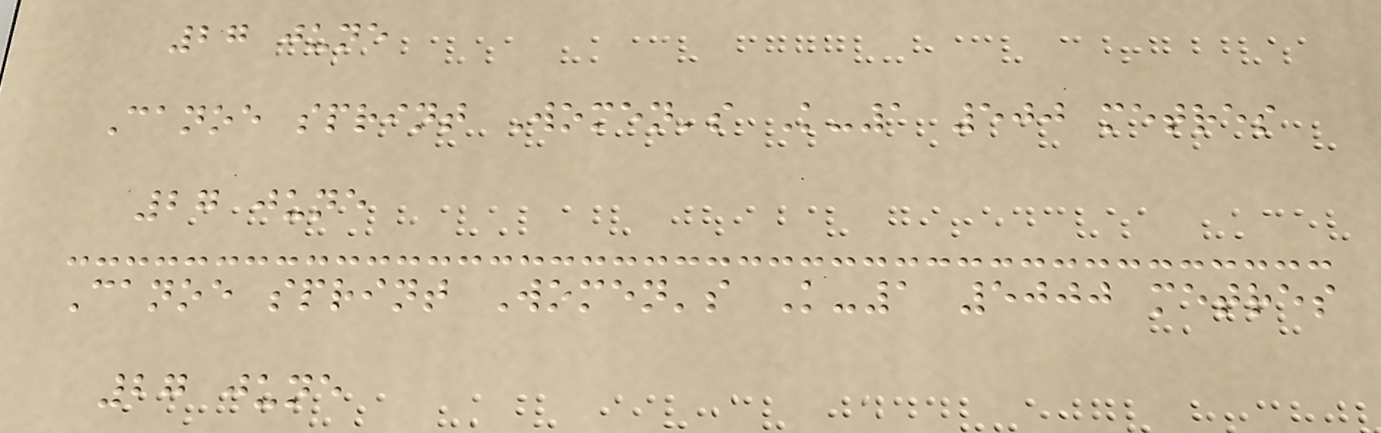27 june
Canoe sprint Women's K-1 500 metres
27 june
Canoe sprint Women's K-1 5000 metres
27 june
